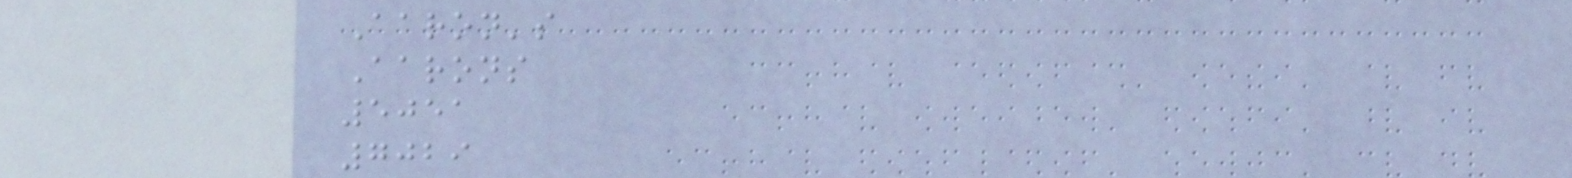Aaron's
Aarons
5051
7029
